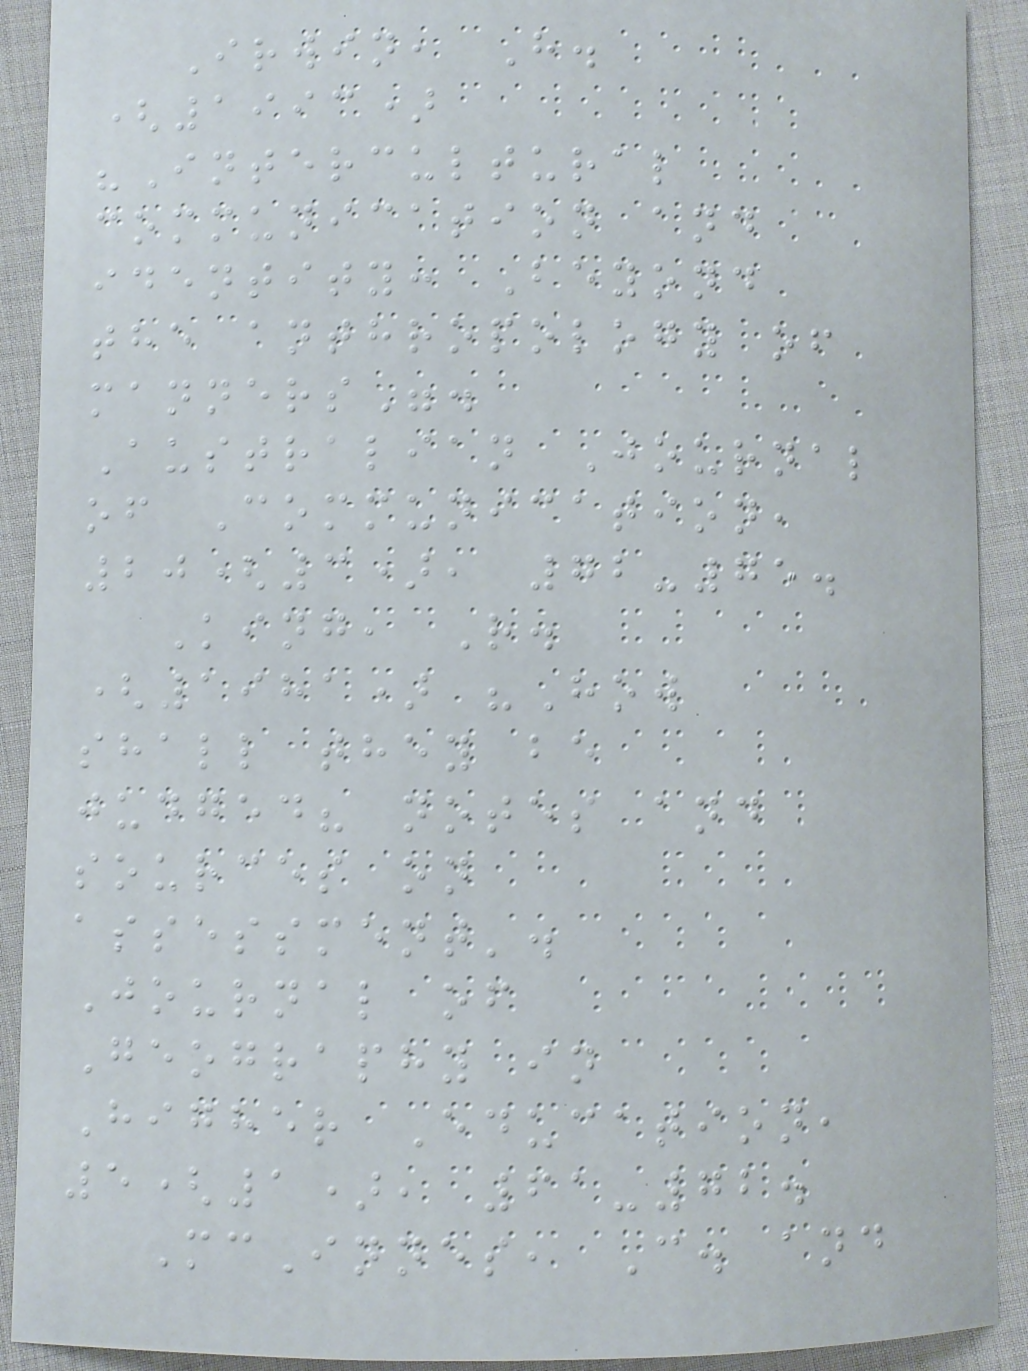Irwin, H.
(1993)
"Intercultural
communication and
identity: Beyond
the anthropology of
manners".
Australian Journal
of Communication,
20(3), 72-75.
King, R.
(1981) "How
shall they be
judged? notes and
sources on
assessment'.
Journal of
Geography in
Higher Education,
5(1), 61-72.
McInnes, C. and
